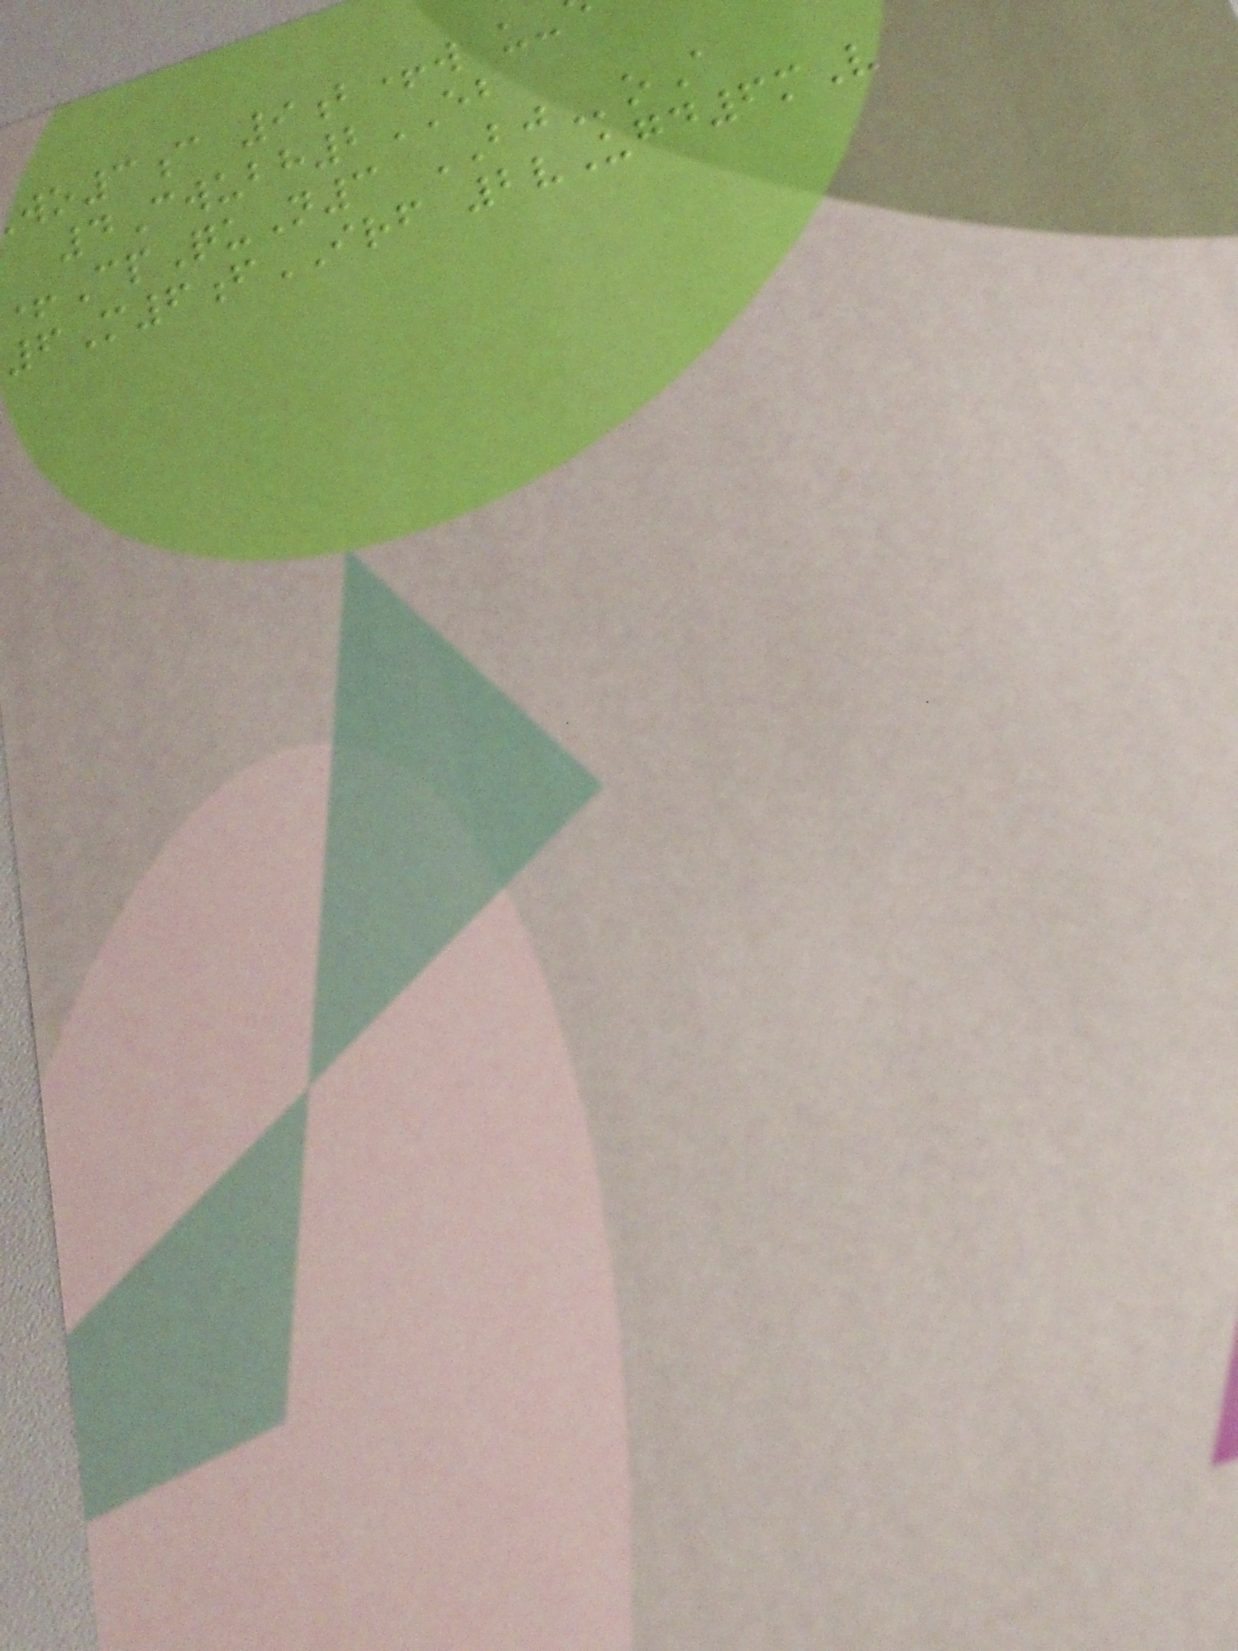wo3c 9b+w u-
4Cwubh2EB
CpQuN3 BJoA
6M6fIRF 2vUgd6mV
